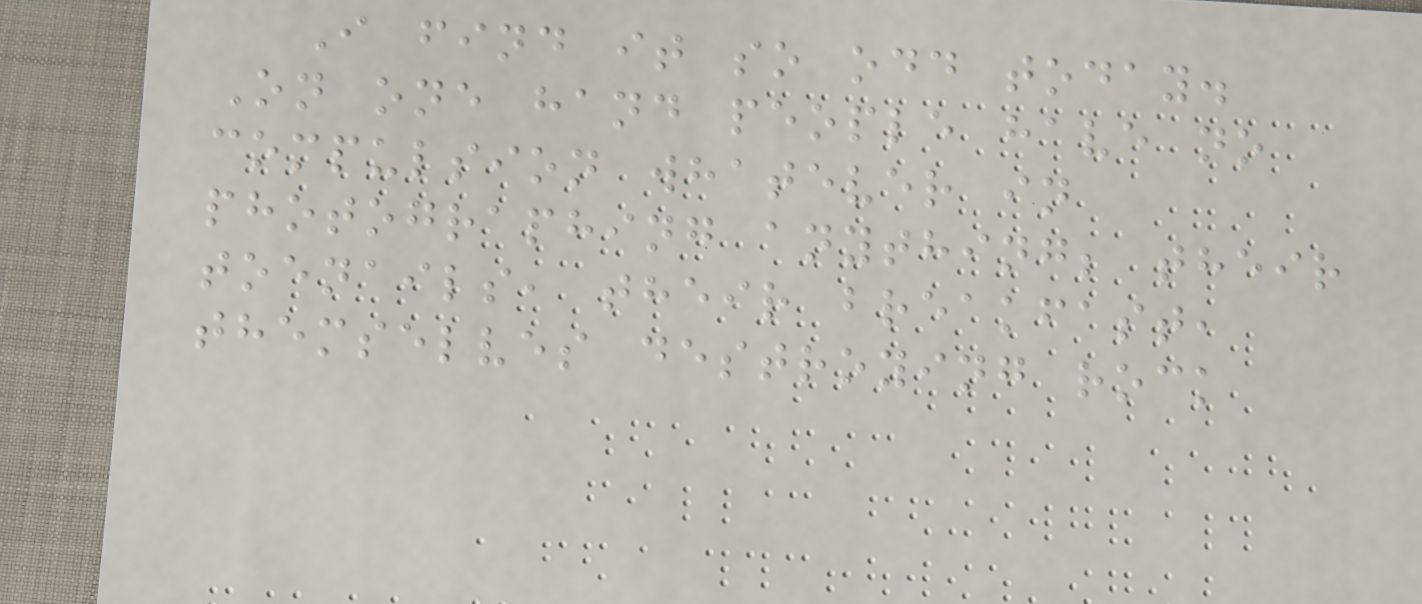I find it so odd today.
On one hand people have no
compulsion whatever in
photographing anything; their
toenails, their breakfast,
themselves destroying rock
